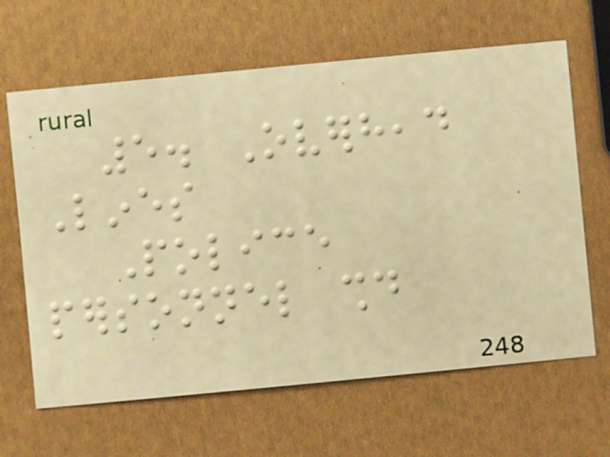5. Overhead
Lines
Police
personnel should
